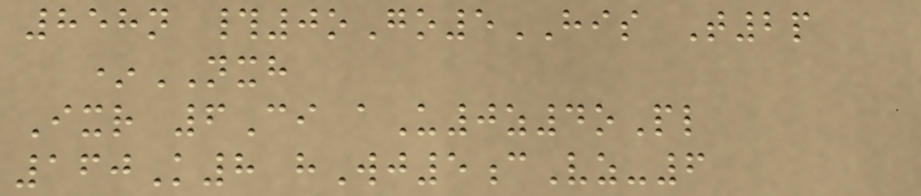858n #0oGo5HIS T2p
*NXH
Ixr 6Ci aU0z4oPl
160K8 hWj5cVz-6
